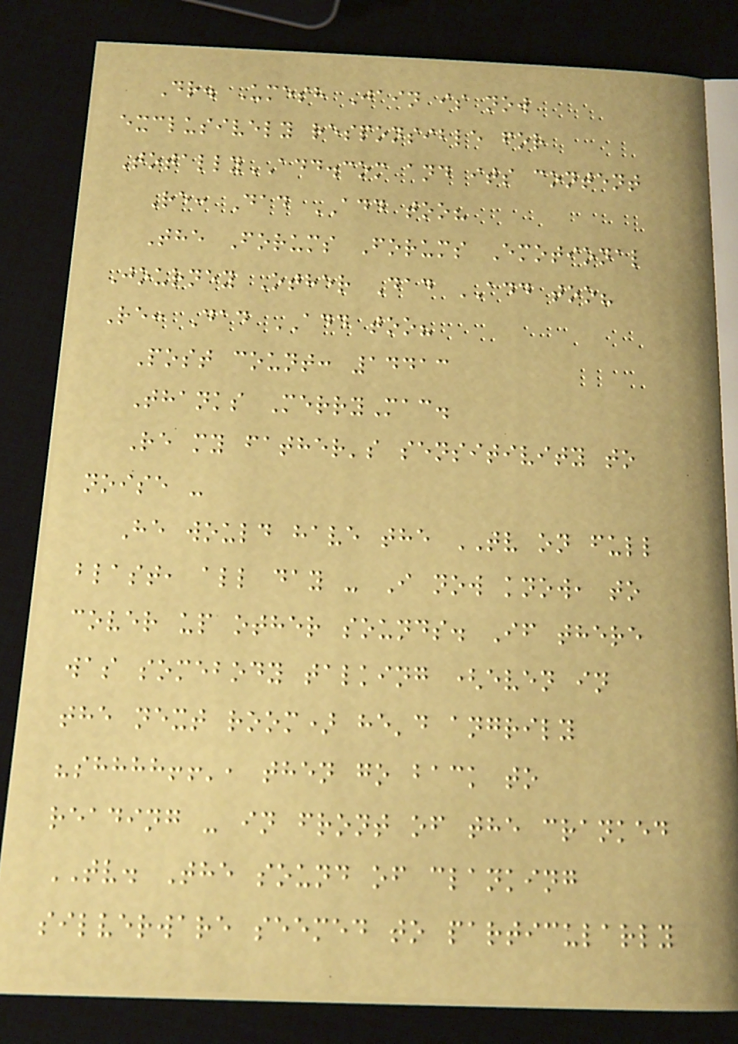Dr. Umesh Jain is now
exclusively responsible for
TotallyADD.com and its content
Re: Dad ADD too?
The Forums Forums Emotional
Journey Other Dad ADD too?
Re: Dad ADD too?
Post count: 14413
Thanks MerryMac.
Re my father's sensitivity to
noise -
He would have the TV on full
blast, all day - I now know, to
cover up other sounds. If there
was somebody talking (even in
the next room) he'd angrily
"shhhh!!', then go back to
reading - in front of the cranked
TV. The sound of clanking
silverware seemed to particularly
